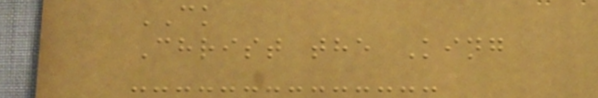CK
Christ the King
